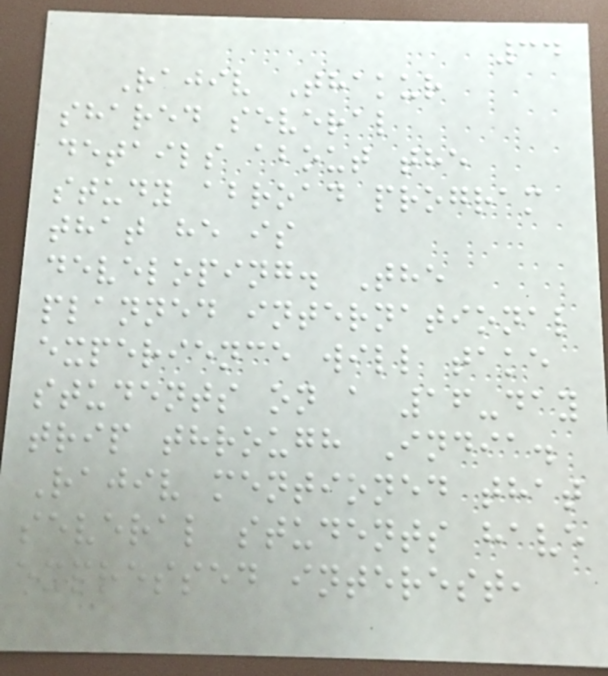34
Rajiv Thakur
shared several
details about the
study abroad program
that he is
developing. The
planned international
experience will take
students on a 16-day
trip through India.
Rajiv mentioned that
several students have
expressed interest,
